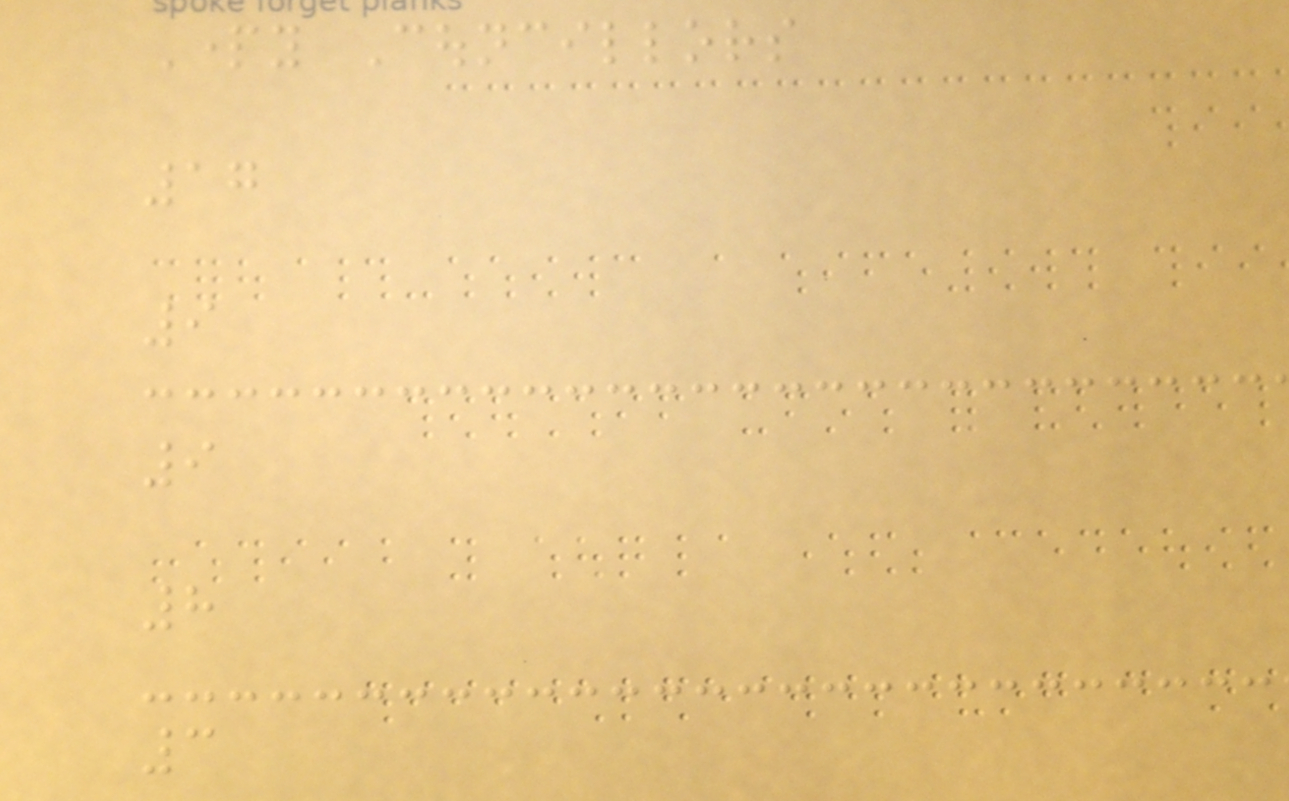Party Councillors
17
9
9
8
3
